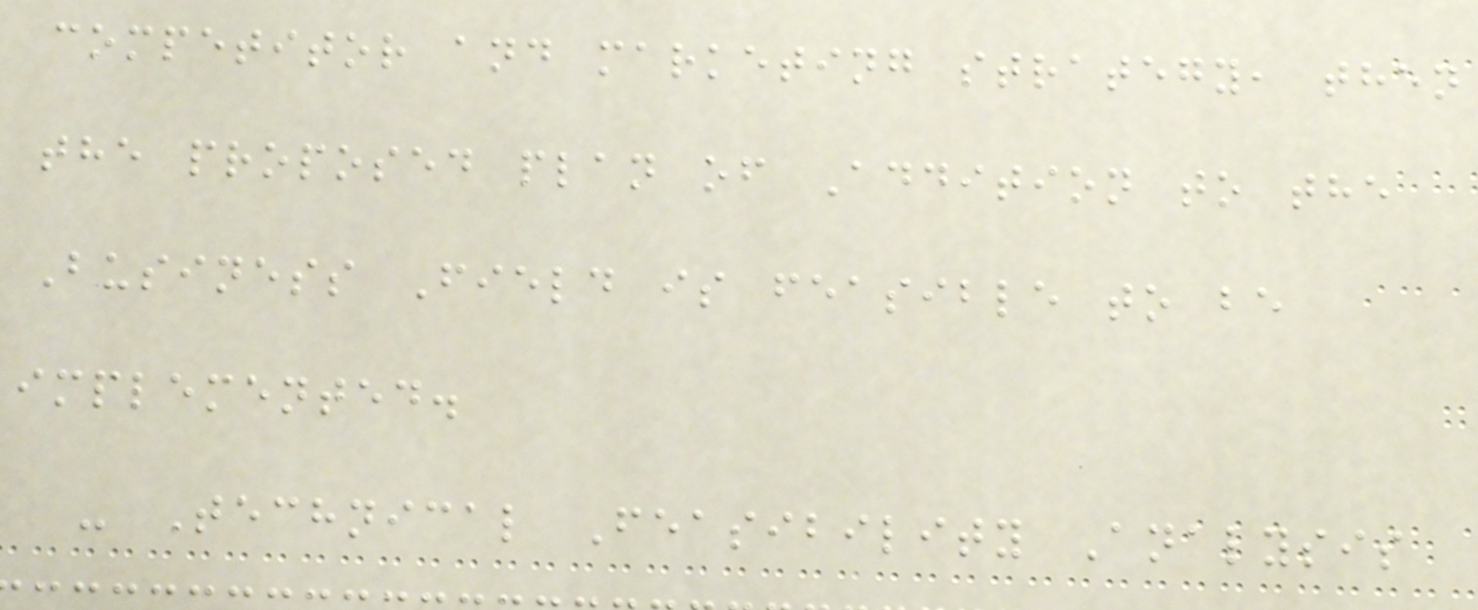competitor and marketing strategy, then
the proposed plan of Addition to the
Business Field is feasible to be
implemented.
- Technical Feasibility Analysis
